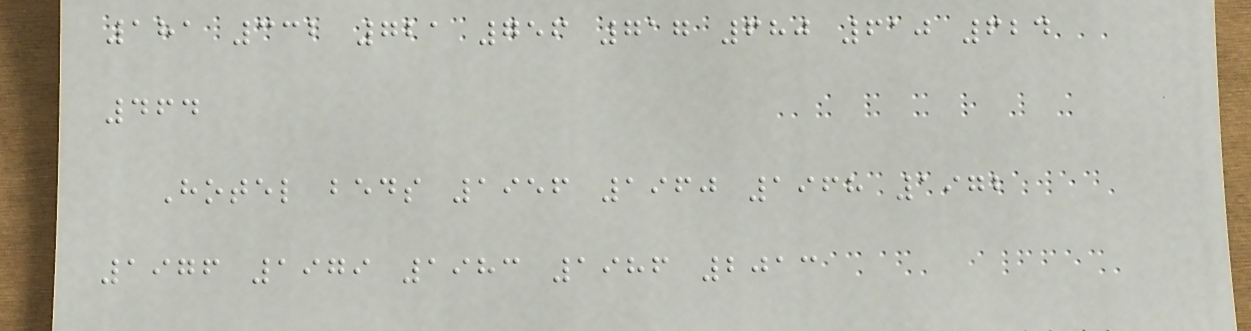181 332 721 756 717 680 610 624
464
Hotel beds 1956 1960 1968 1972
1976 1979 1983 1986 2013
